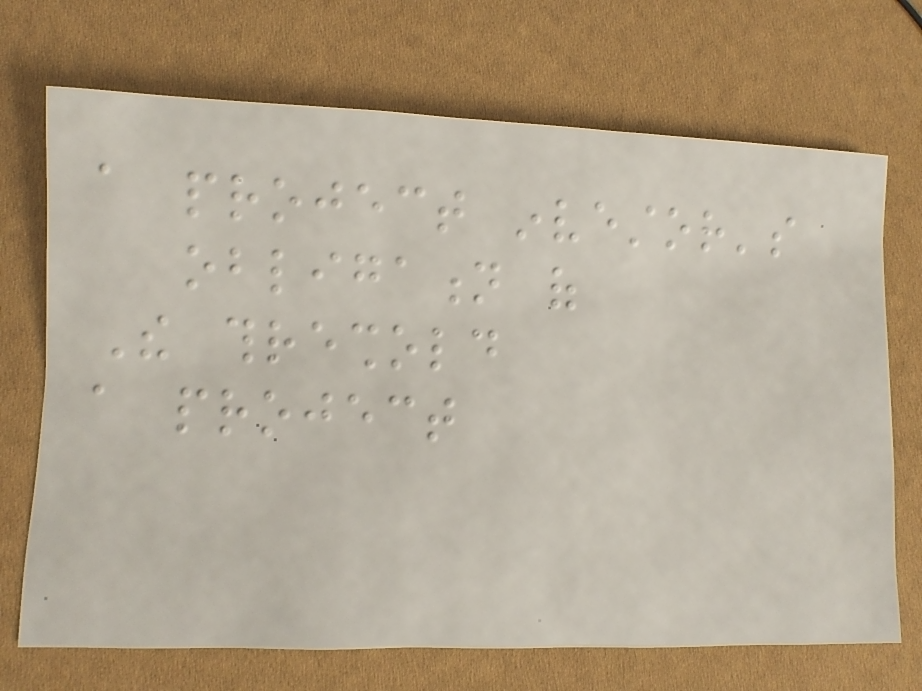a project investor's
obligation of
The threshold
a project
